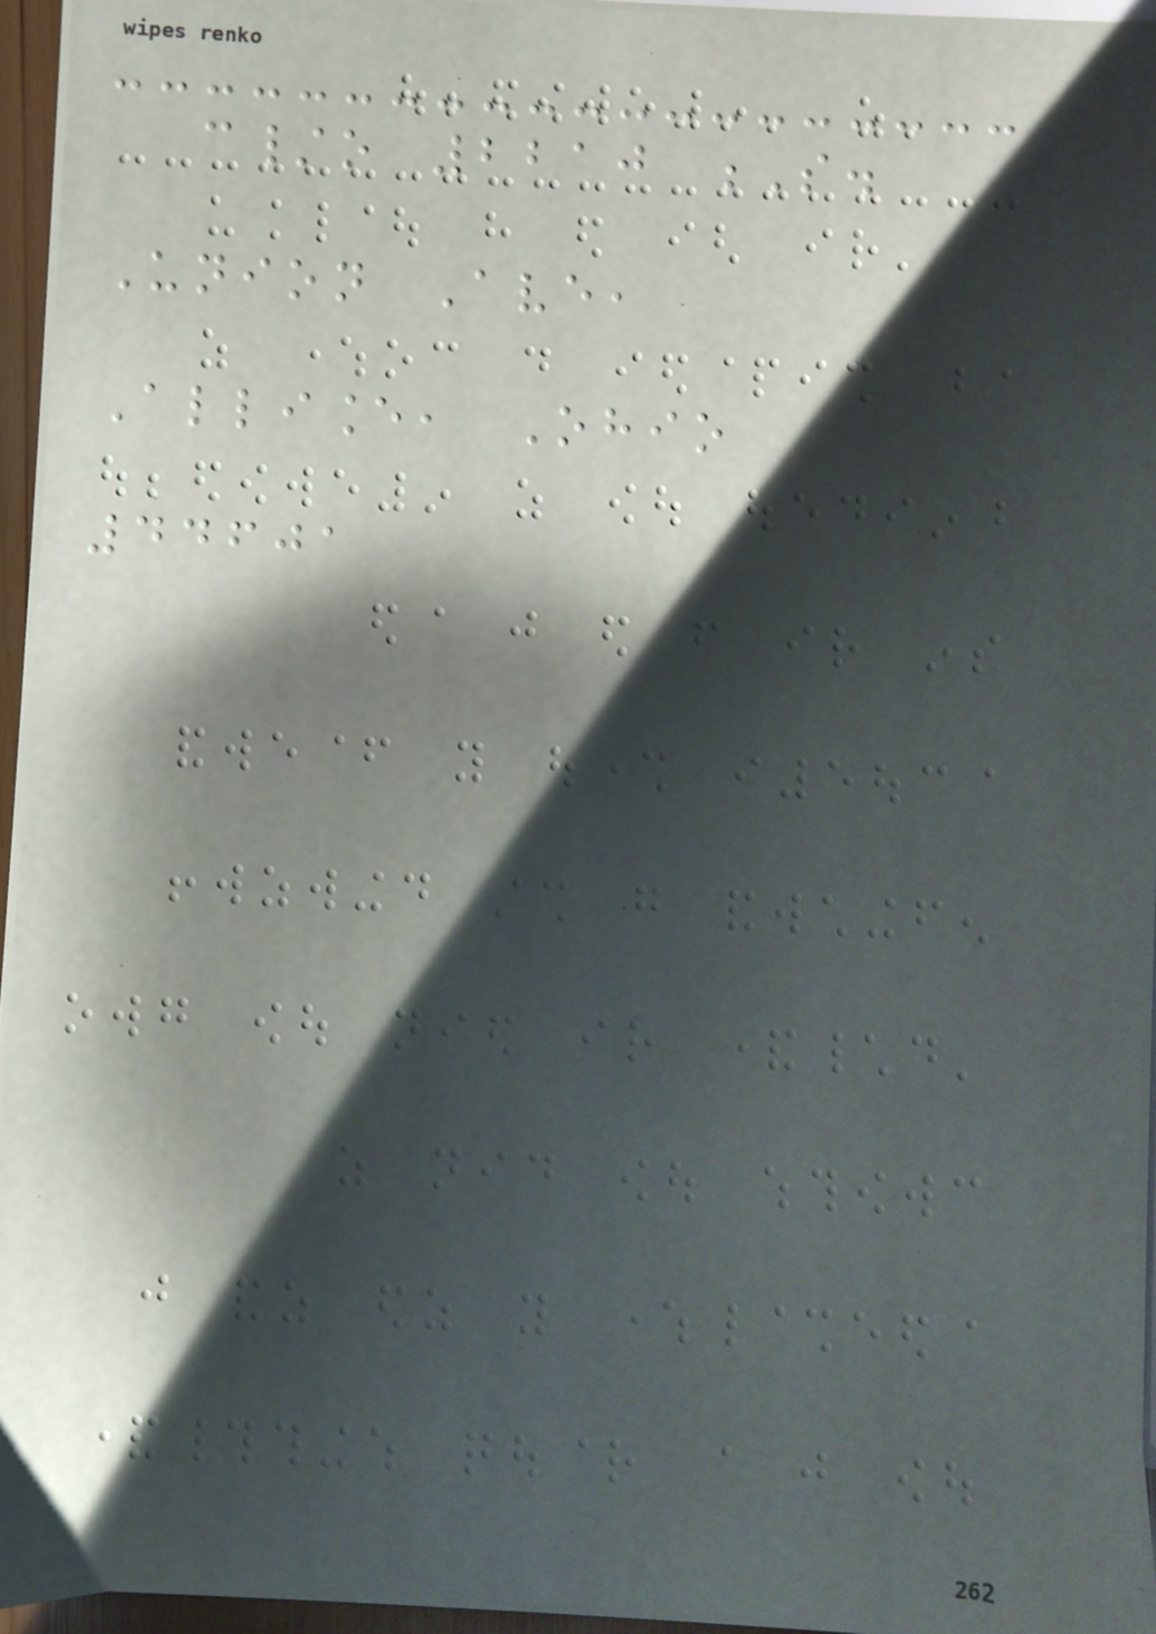c/o 2210 S.
Union Ave,
Alliance, Ohio
44601
